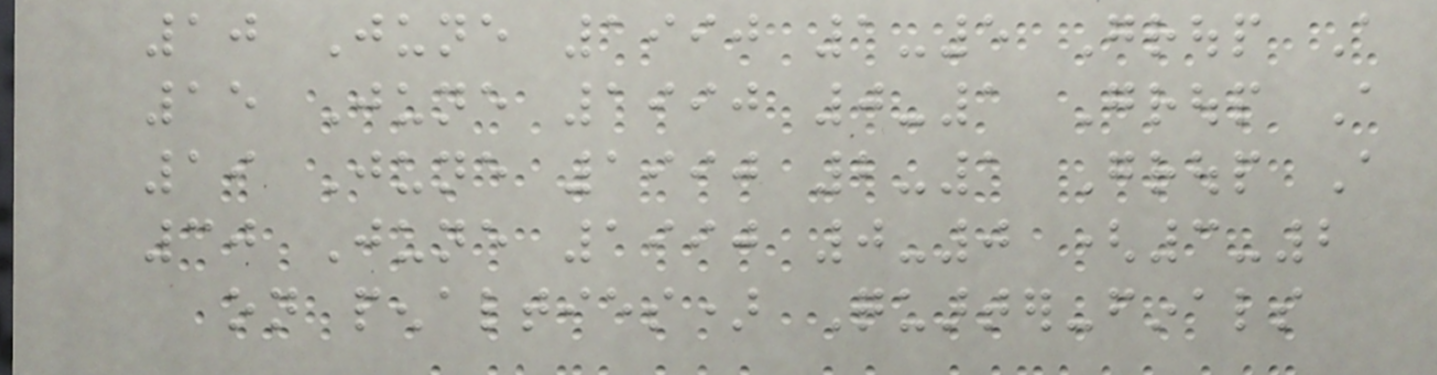10 June 1990 1-5 Group A
15 June 1990 0-1 Group A
19 June 1990 2-1 Group A
30 June 1990 0-0 (3-2
on penalties) Quarter-finals
